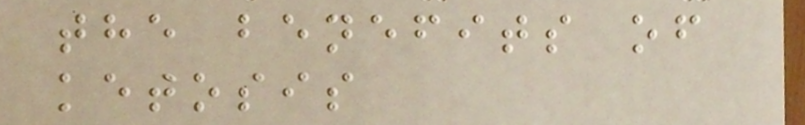the benefits of
ketosis
